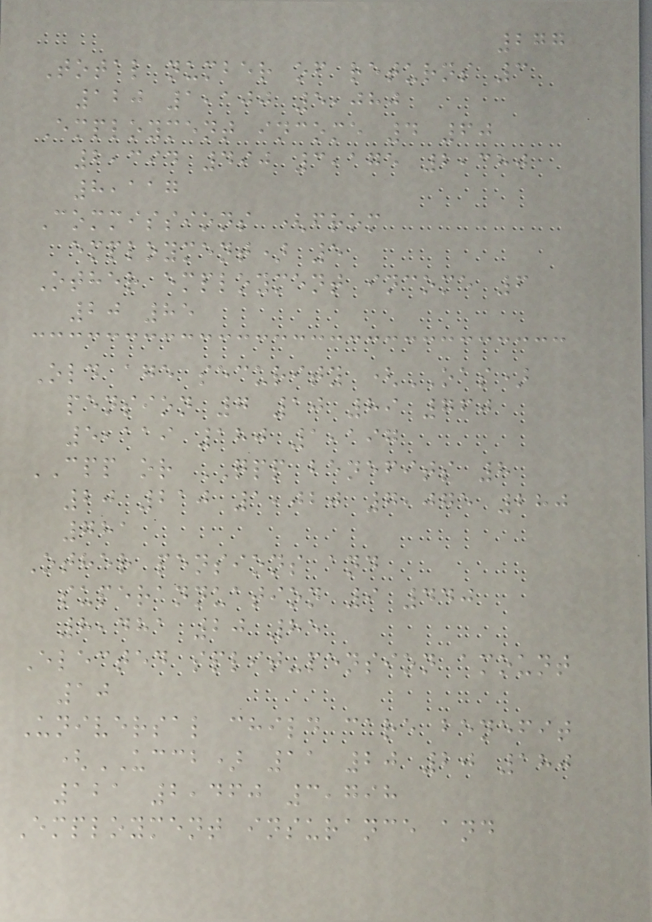277
Total number of returns 3
120 1,100 5,080
Employment income 4 60
2,394 490 3,175 2,380
8,117
Commissions (from
employment) 5
Other employment income 6
20 85
Old age security (OAS)
pension 7 10 89 760
5,119 180 1,197
CPP or QPP benefits 8
20 210 1,020 7,075 280
781
Other pensions and
superannuation 9 440
8,481 20 85
Elected split-pension amount
10
Universal child care benefit
(UCCB) 11 20 20 180
121 2,460 3,798
Employment insurance and
